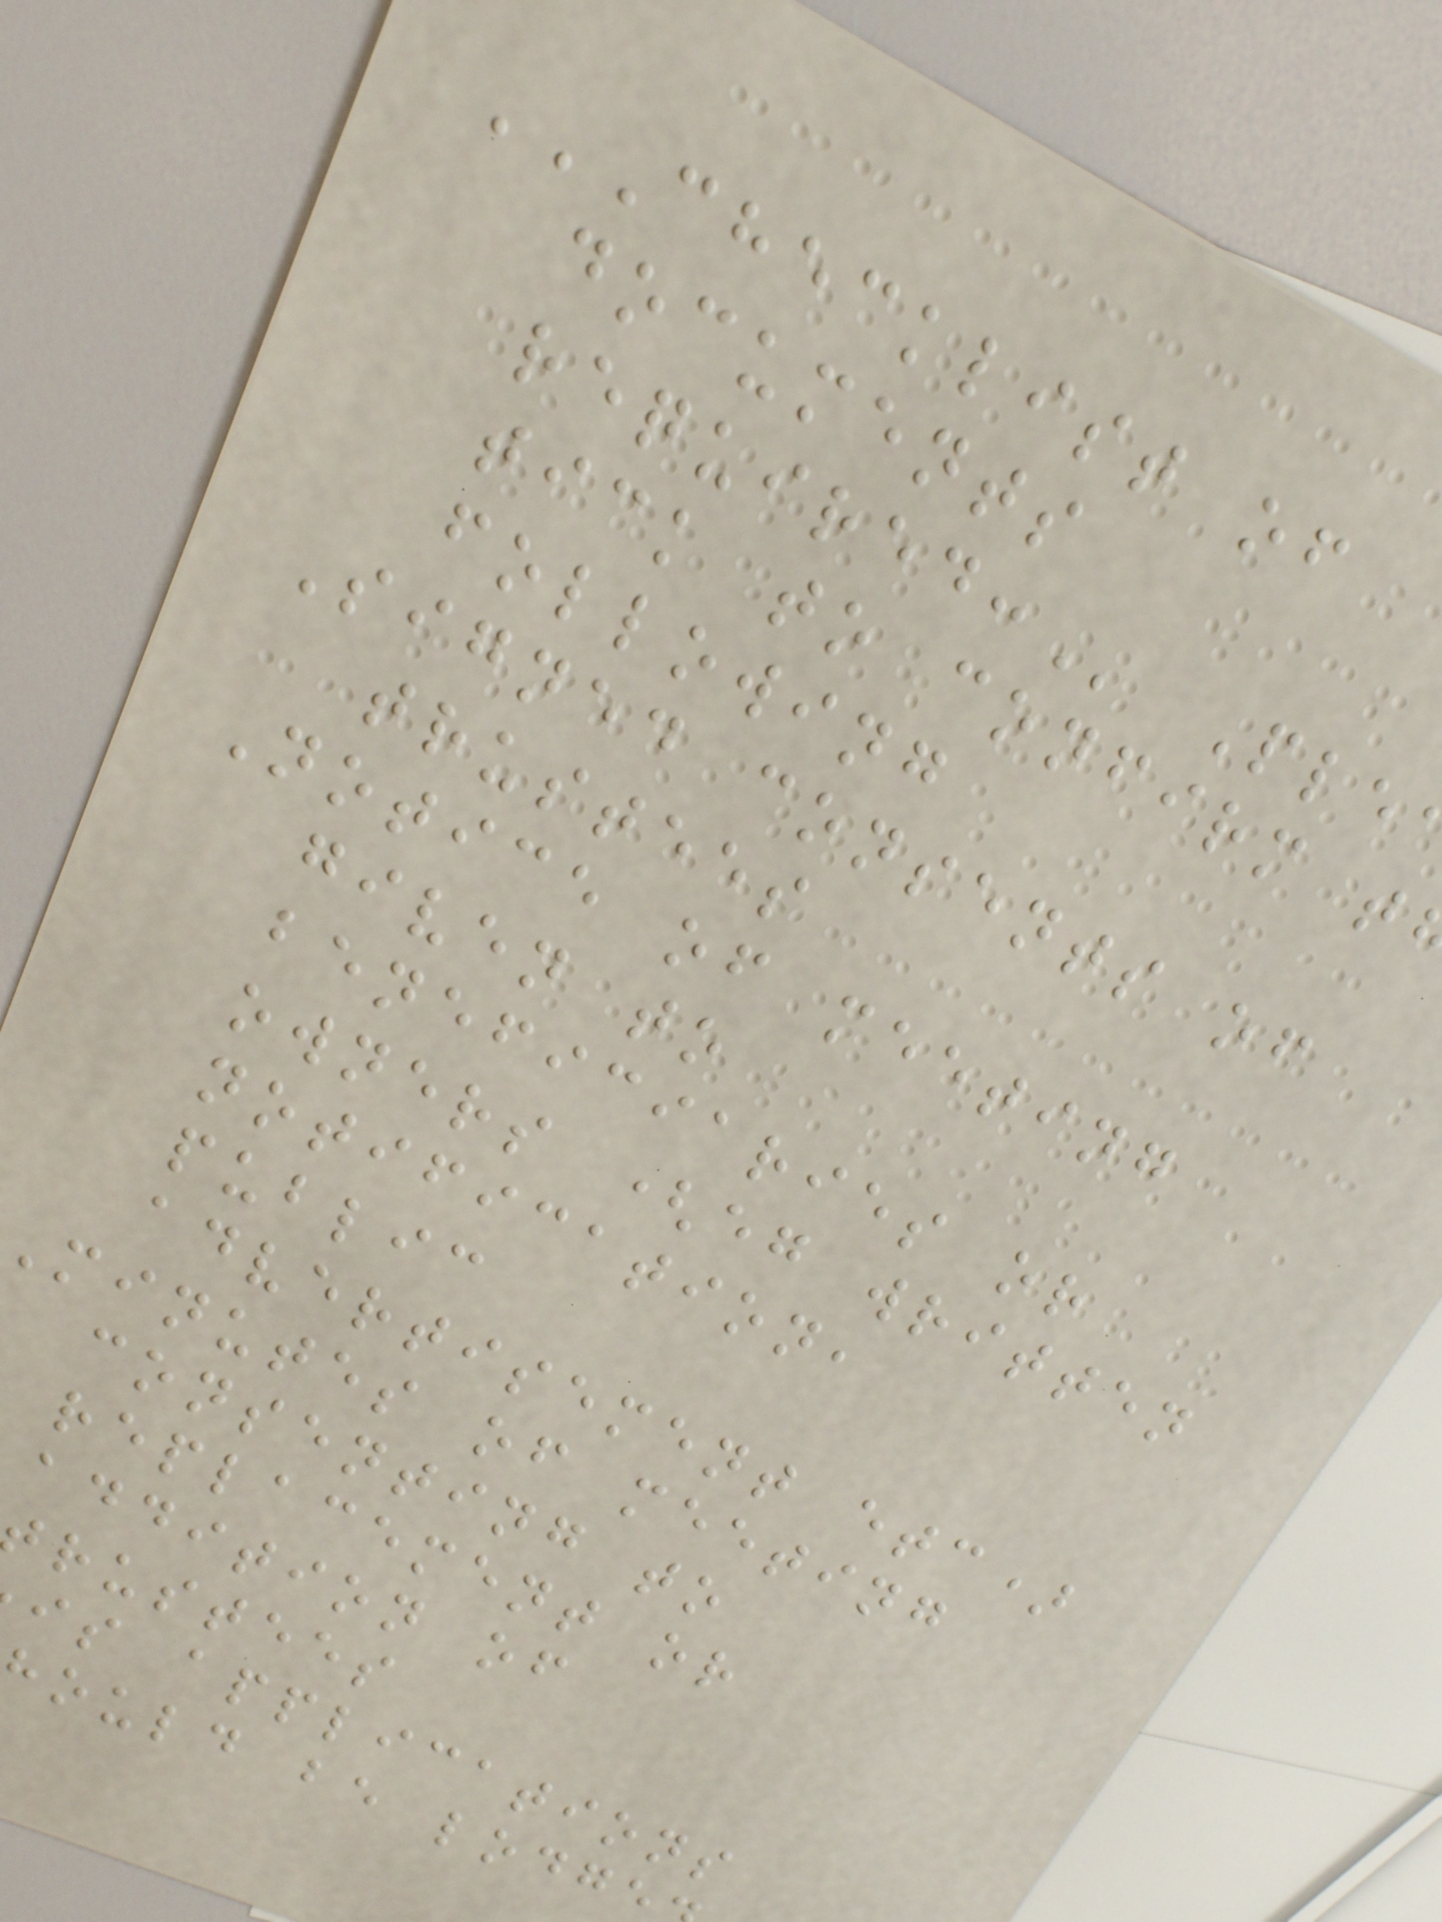CHECKLIST OF
documents
tick to confirm t
following
Signed consents of
trustees
Notice of meeting
given to
beneficiaries or
owners (eg written
notification,
public
advertisement etc)
minutes of meeting
consenting to
replacement or
addition of
rustees
is applications
ould be lodge
